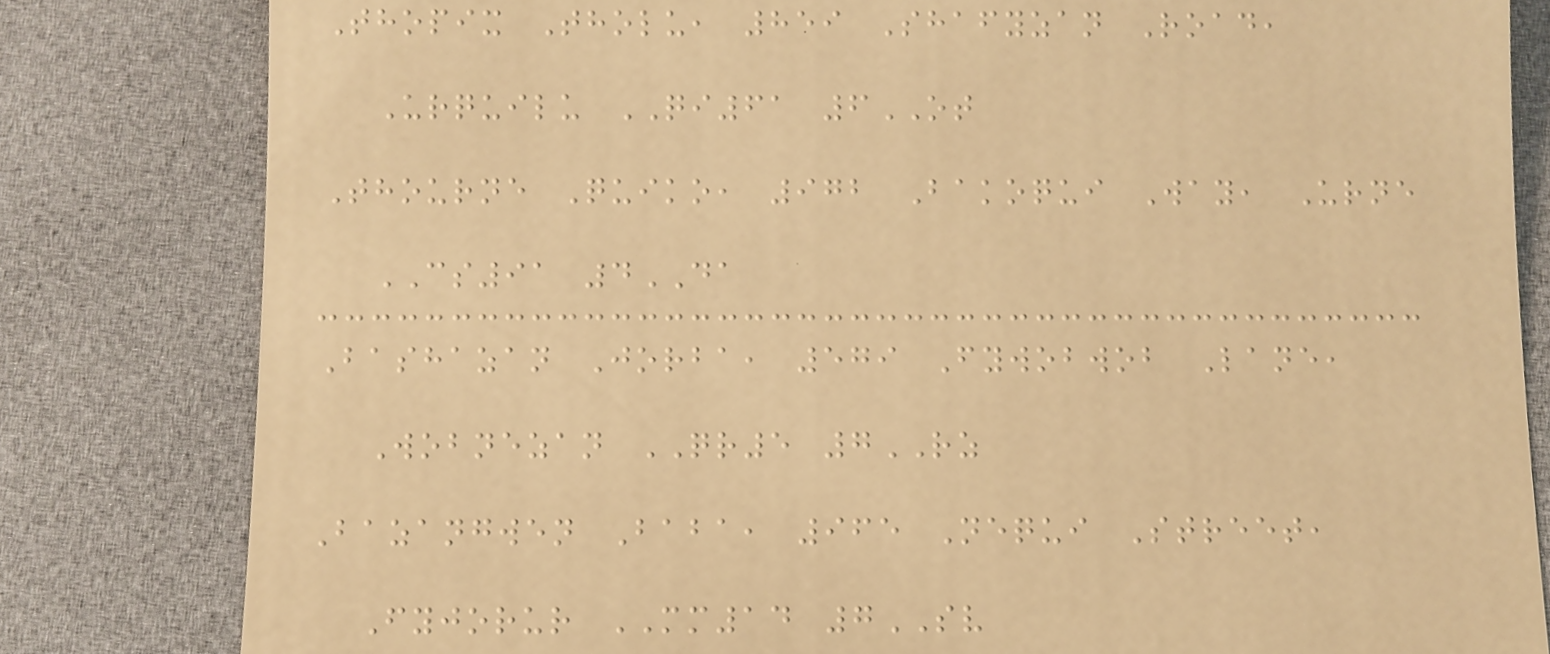Thopix Tholu, 859 Shafyzan Road,
Urquilu QI61 6OT
Thourne Quiko, 972 Bakoqui Way, Urne
CS91 4DA
Bashazan Jorba, 579 Fywobwob Lane,
Wobnezan QR5 7RZ
Bazangwen Baba, 965 Nequi Street,
Fyjorur MM14 7SV
